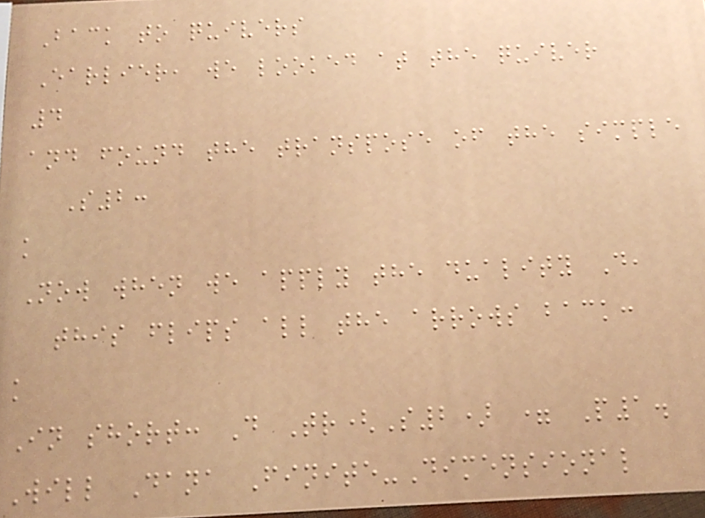Back to quivers
Earlier, we looked at the quiver
4
and found the transpose of the simple
S2:
k
Now when we apply the duality D,
this flips all the arrows back:
k
In short: D Tr(S2) = P1.
Will Dana Finite-Dimensional
